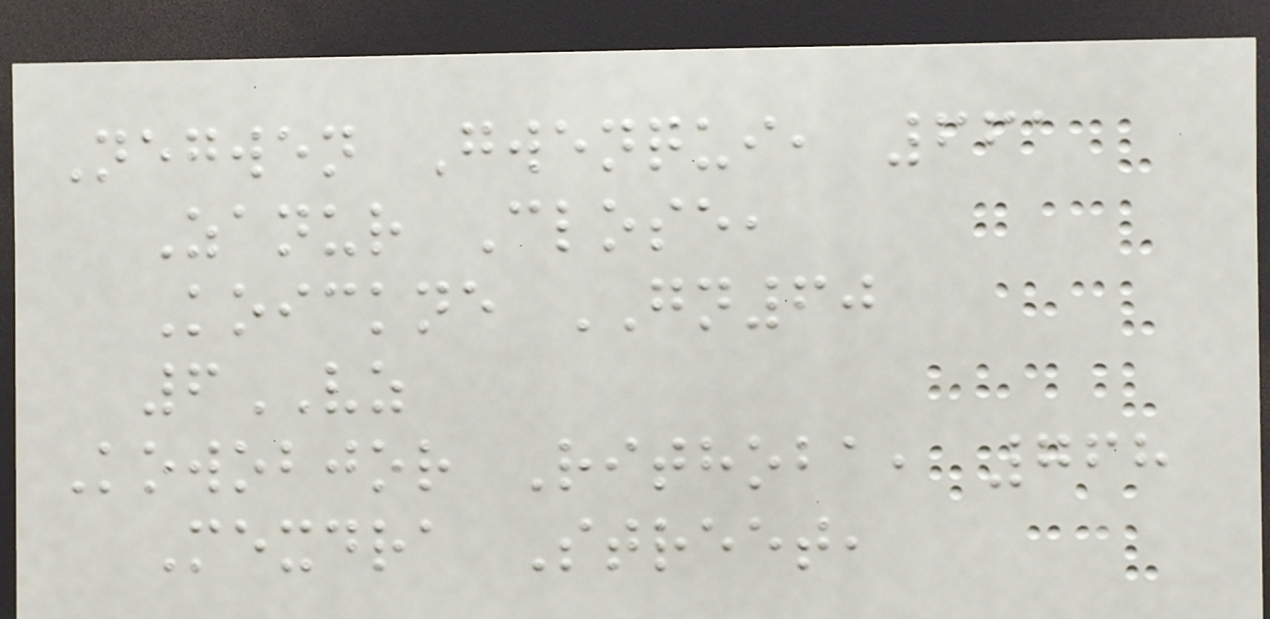Negwen Gwenqui, 661
Zanur Close,
Koickne GN60
6VZ
Kowobjor Rithoba, 768
Mexdra Street,
